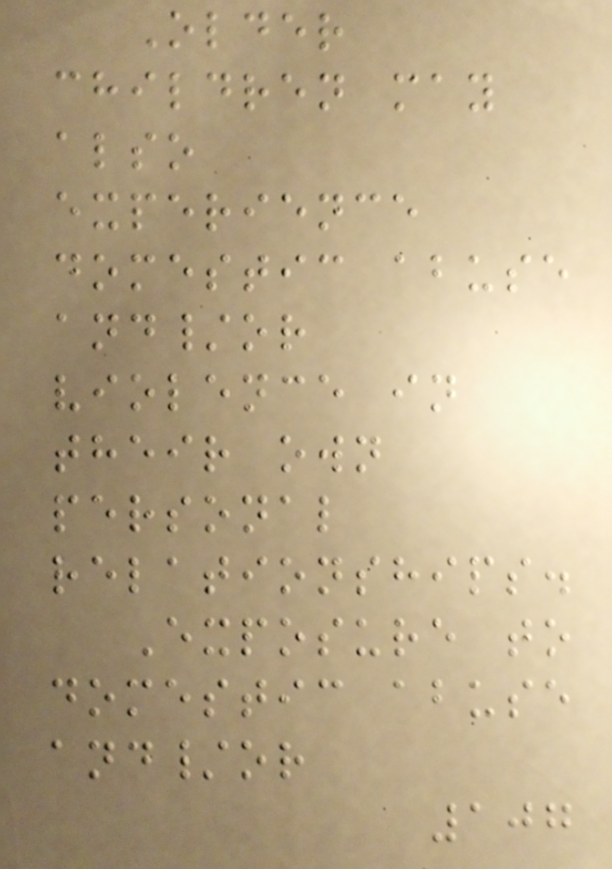Older
children may
also
experience
domestic abuse
and/or
violence in
their own
personal
relationships.
Exposure to
domestic abuse
and/or
107
